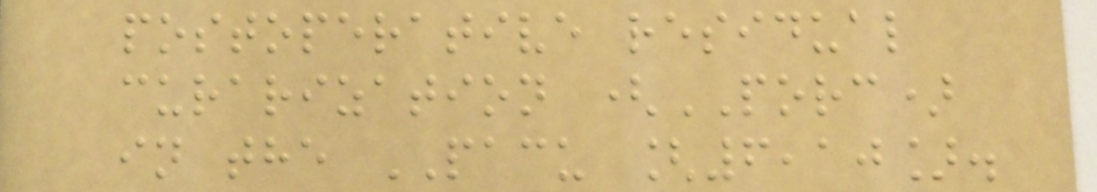postoperative residual
curarization (PORC)
in the PACU [6,10].
